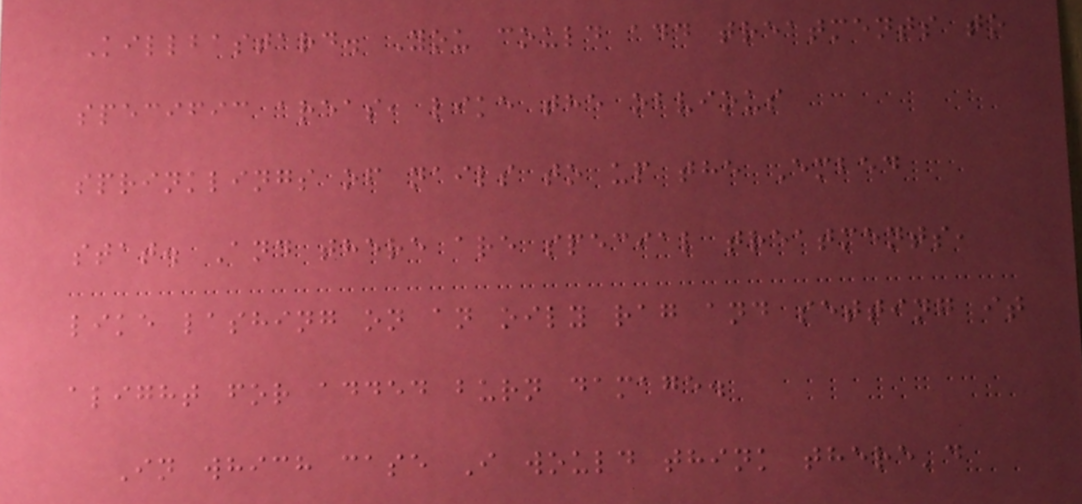Killbastard. You could add treatments to
specific areas, like the obvious
sprinklings of nails to up the Embed
stat. And there are special treatments,
like lashing on an oily rag and setting it
alight for added burn damage.
In which case I would think there'd
